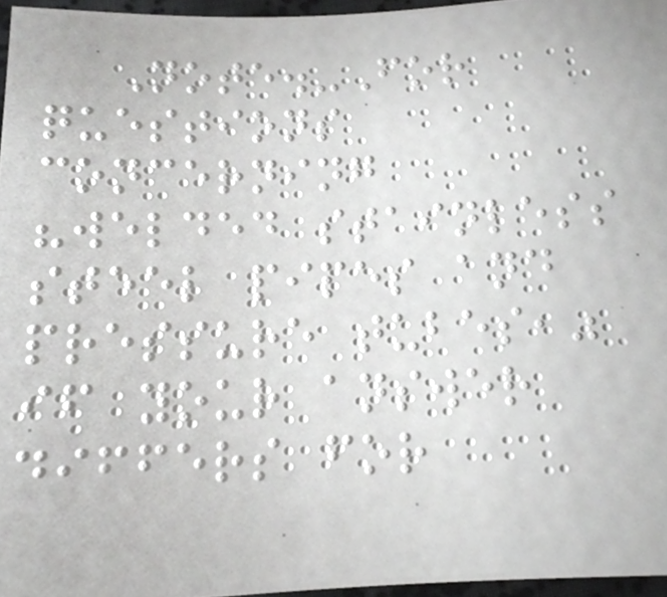Note.-For
questions
concerning
"welded stainless
steel pipes and
pressure tubes,"
if your answer
differs for
